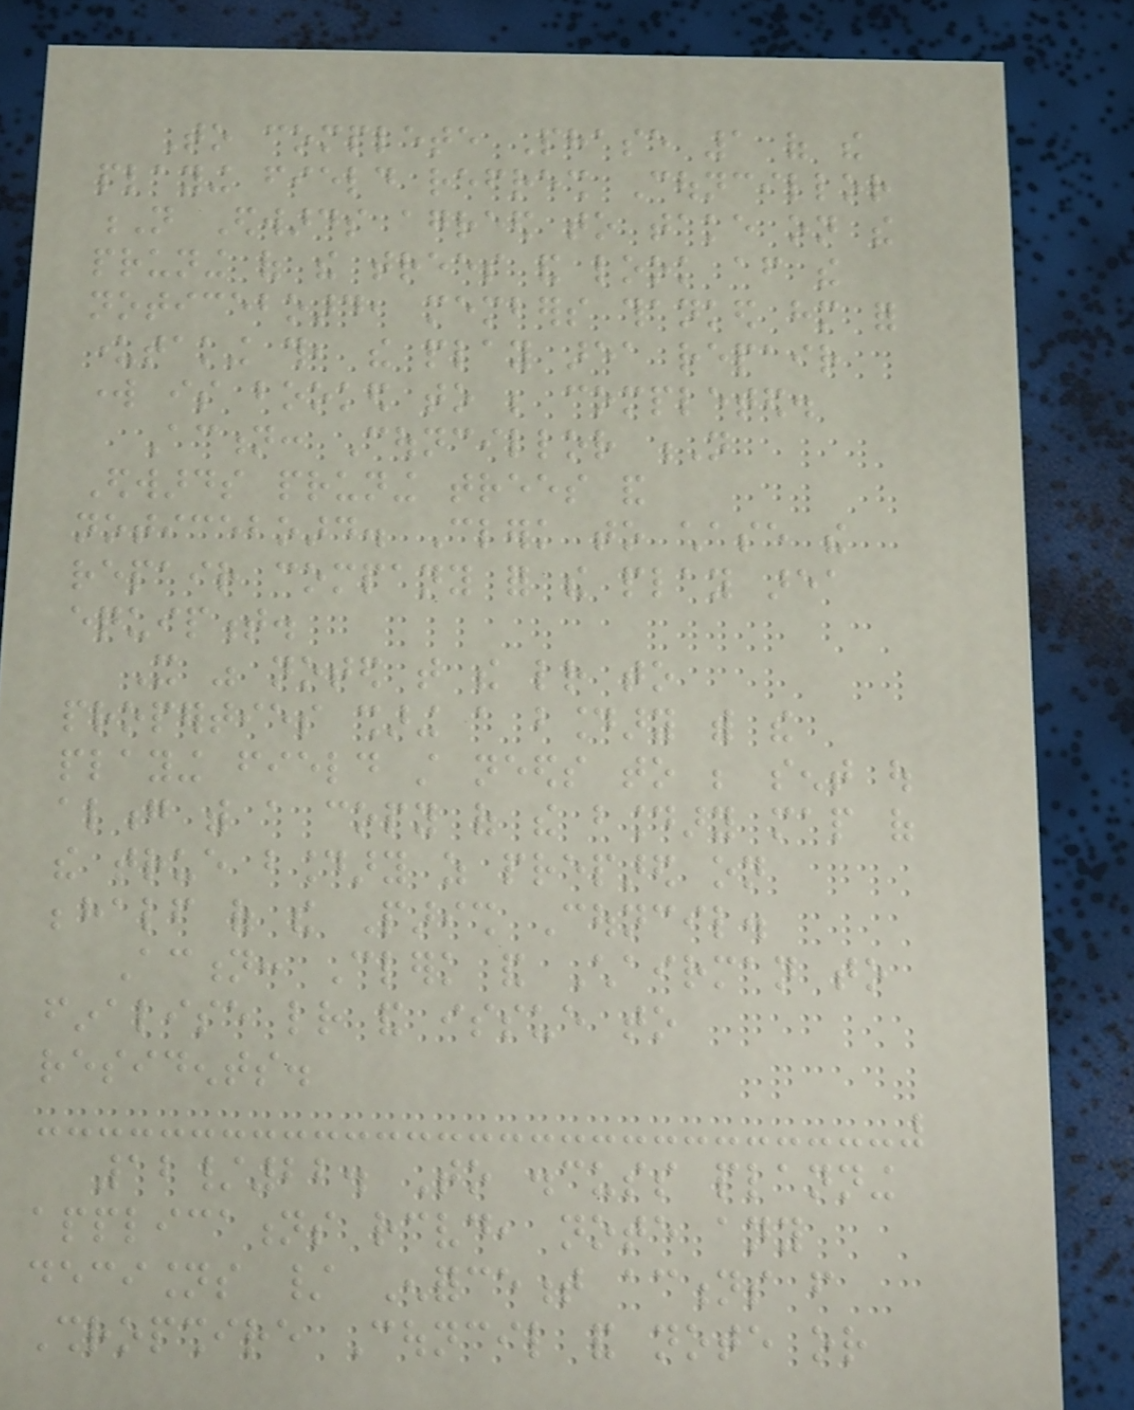To complete Phase 1 of the
playing field refresh Councillor
N Edwards agreed to take on the
pruning of the trees and look after the
noticeboard, members thanked him for
undertaking this, the play area repair
work is booked to be completed.
Action: Councillor N
Edwards pruning trees and
noticeboard. Clerk to chase the
repair company for the play area
equipment.
It was noted that the letter to
properties sharing a boundary with the
playing field still needs to be sent out
along with a copy of the boundary map of
the true boundary as prepared on
behalf of the Parish Council.
Action: Clerk and Chairman to
finalise letter and issue to
residents.
12/22. To discuss planning
applications received, note any
decisions / Enforcement actions from
Shropshire Council and note or
